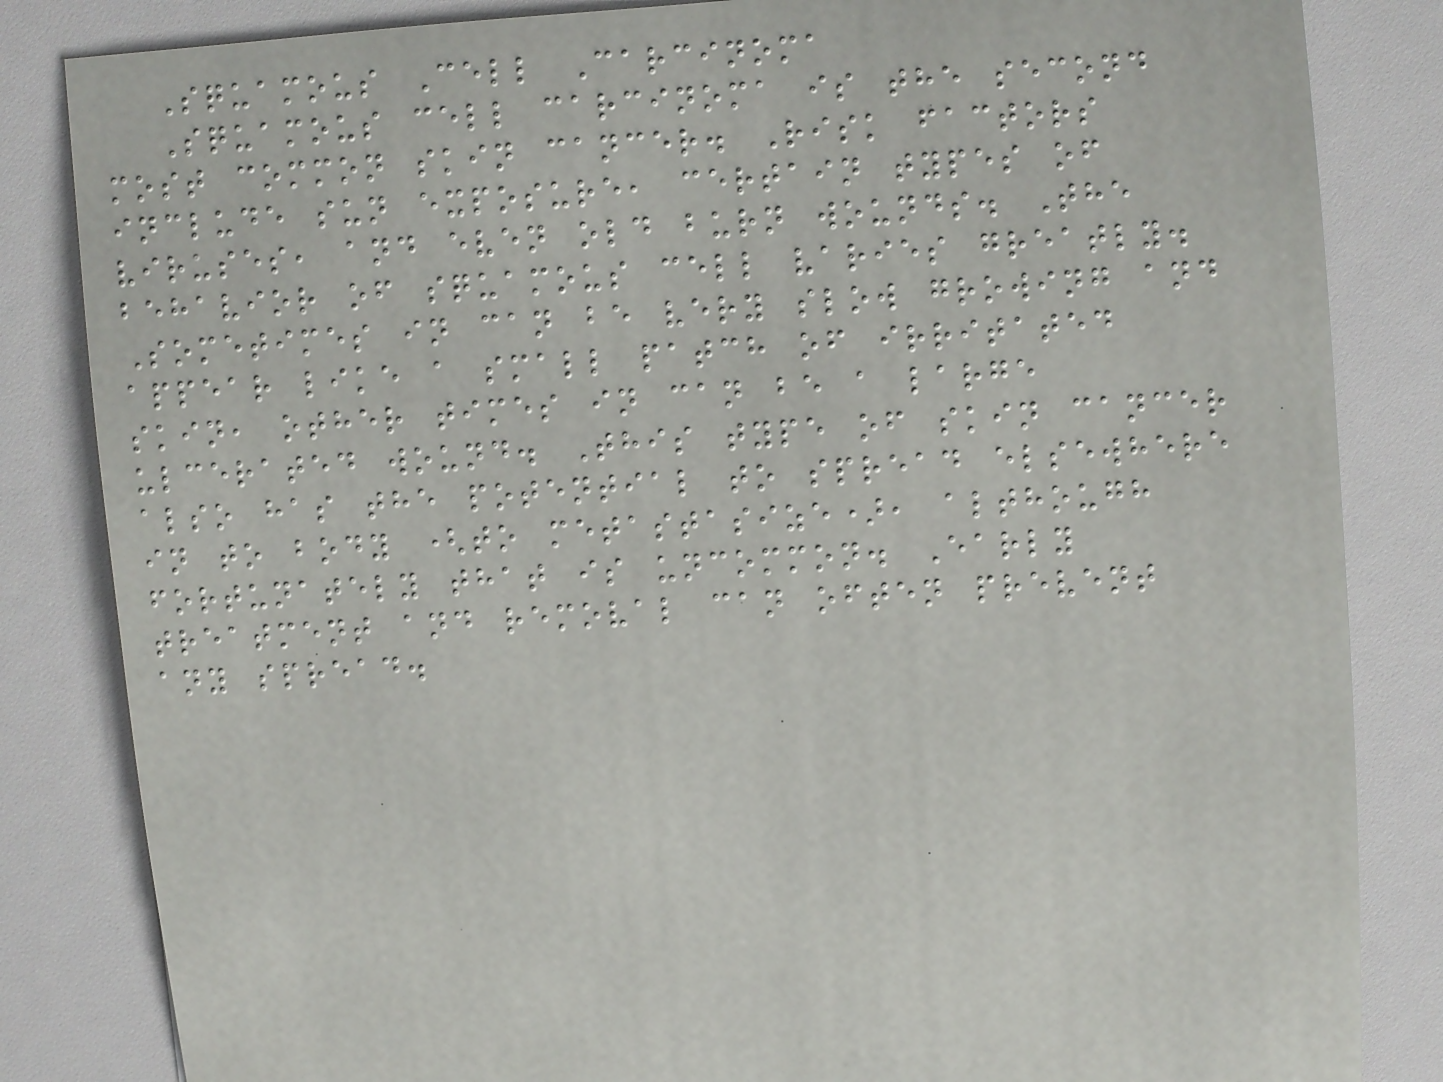Squamous Cell Carcinoma
Squamous cell carcinoma is the second
most common skin cancer. Risk factors
include sun exposure, certain types of
viruses, and even old burn wounds. The
behavior of squamous cell varies greatly.
Sometimes in can be very slow growing and
appear like a small patch of irritated
skin, other times in can be a large
ulcerated wound. This type of skin cancer
also has the potential to spread elsewhere
in to body (to metastasize), although
fortunately that is uncommon. Early
treatment and removal can often prevent
any spread.
